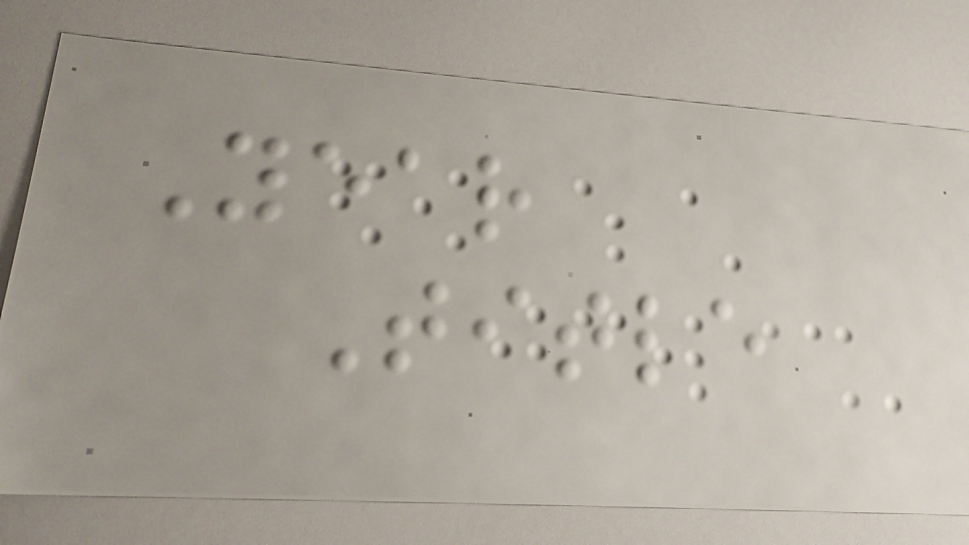Year
Title
